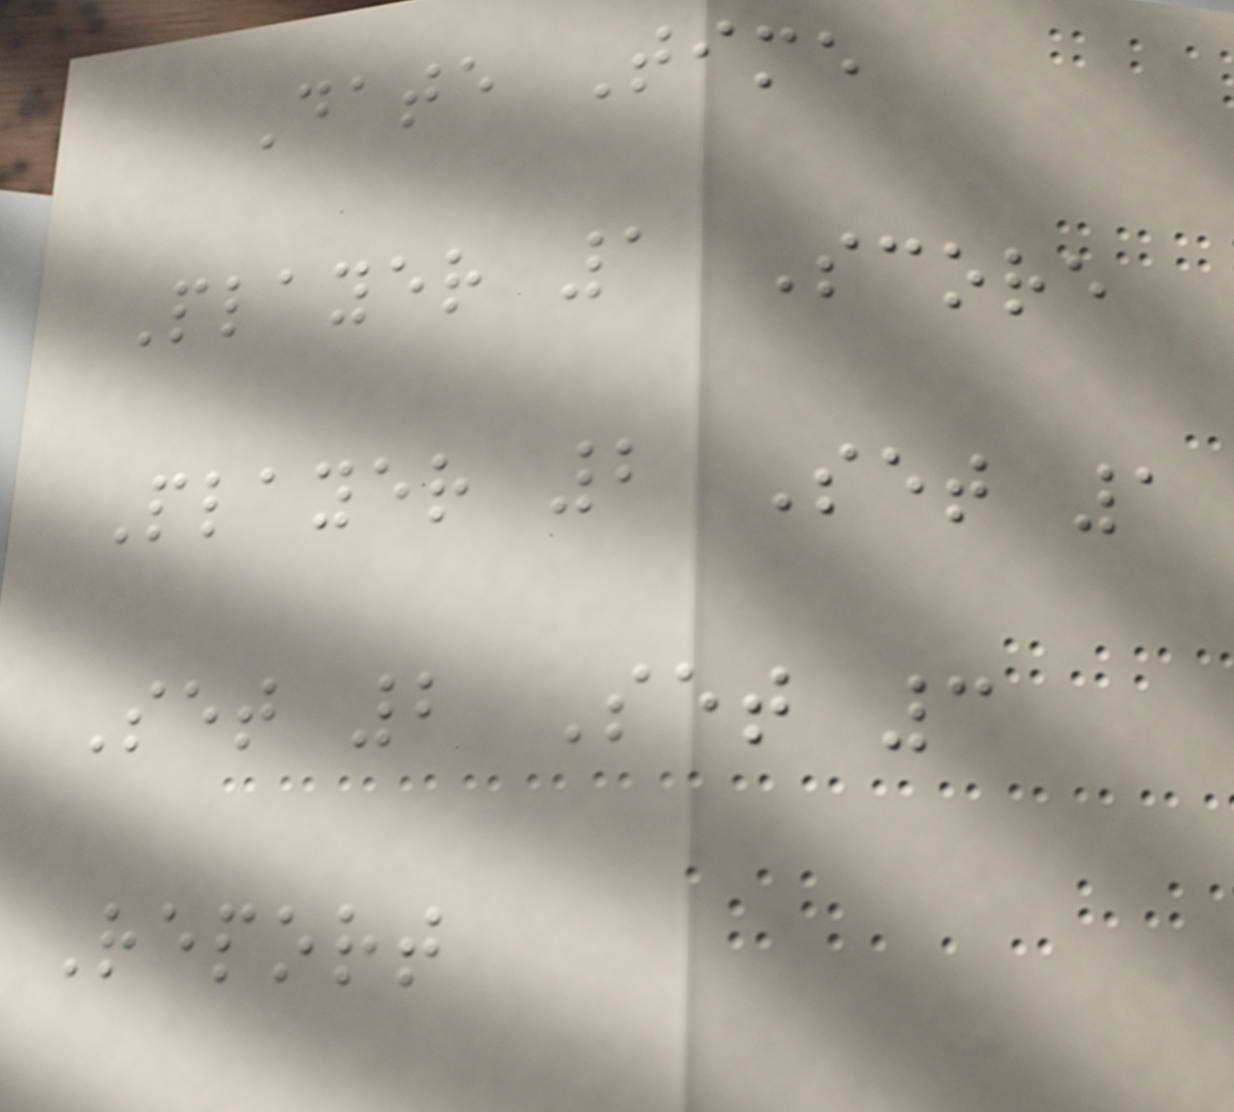Date Time
Player 1 Score
Player 2 Set 1
Set 2 Set 3
Report
